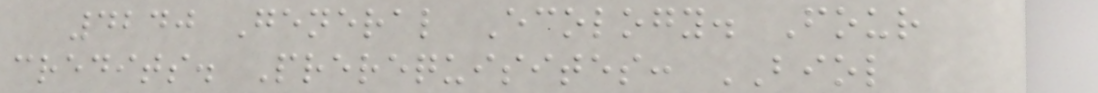4240 General Ecology. Four
credits. Prerequisites: BIOL
